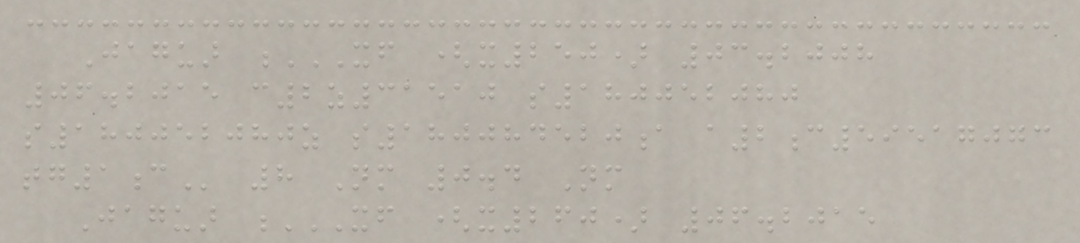Jaguar XF (X250) 03.2008
06.2015 C2Z31510 S180052080
S180052080Z S180084520A A2C59517073
TG1C 8 Nm 0.4 Nm
Jaguar XF (X260) 06.2015
